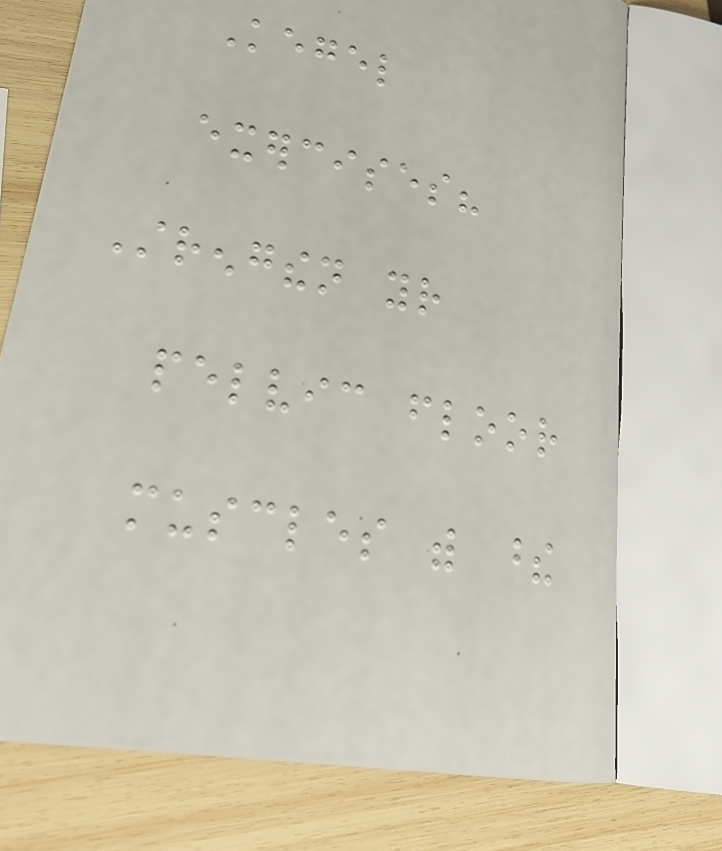Kegel
exercises?
Strengthen your
pelvic floor
muscles with these
